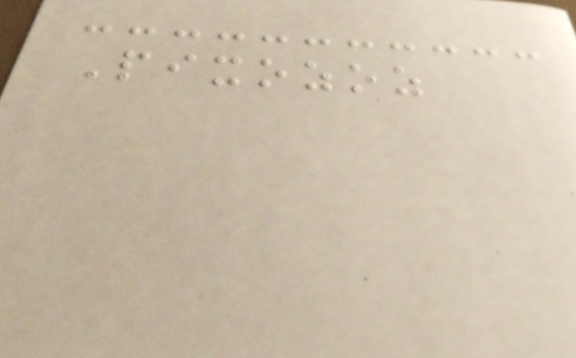Pixozoz
